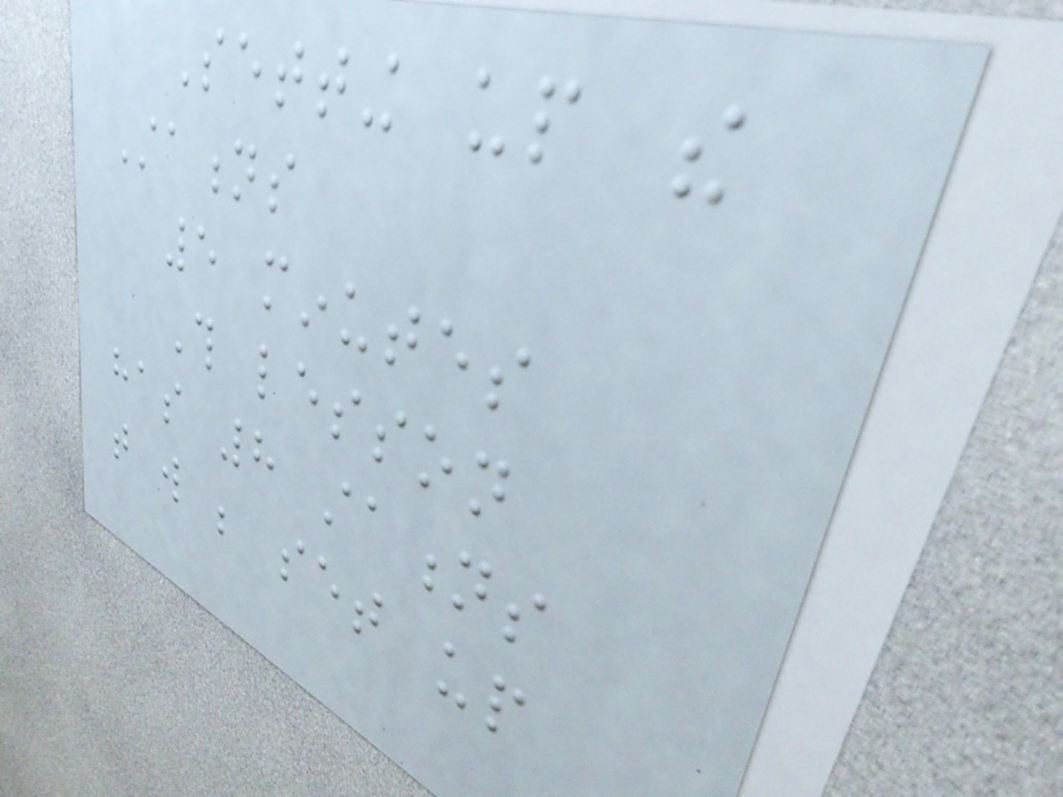Setting up the
Stations
5 minutes
This lesson
has 8 stations
that will be set up
